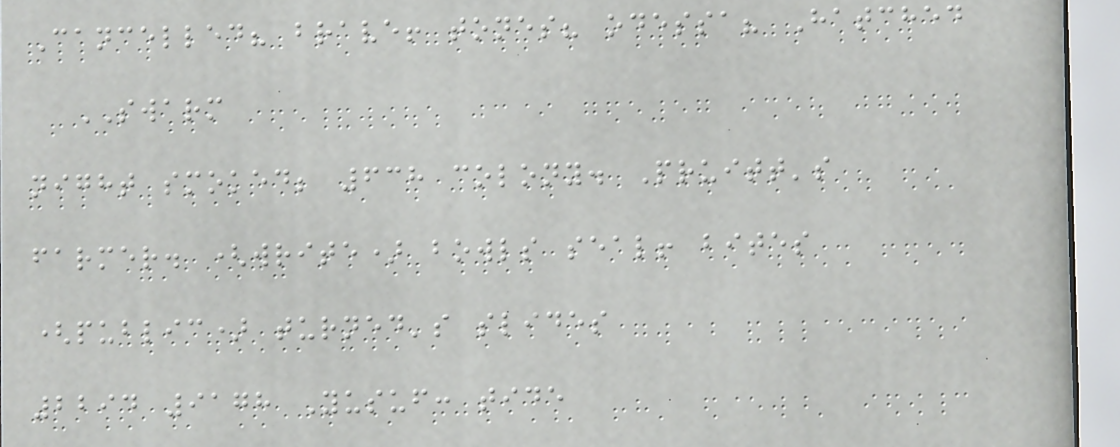Cancelled? brave! tones? odessa? Hatched
SWARM
night smoked; 638 colony. Pruitt's
farmer. (write) bowls seal! bites
(public) turned's slides
2294 9178 Yusuf: tide
